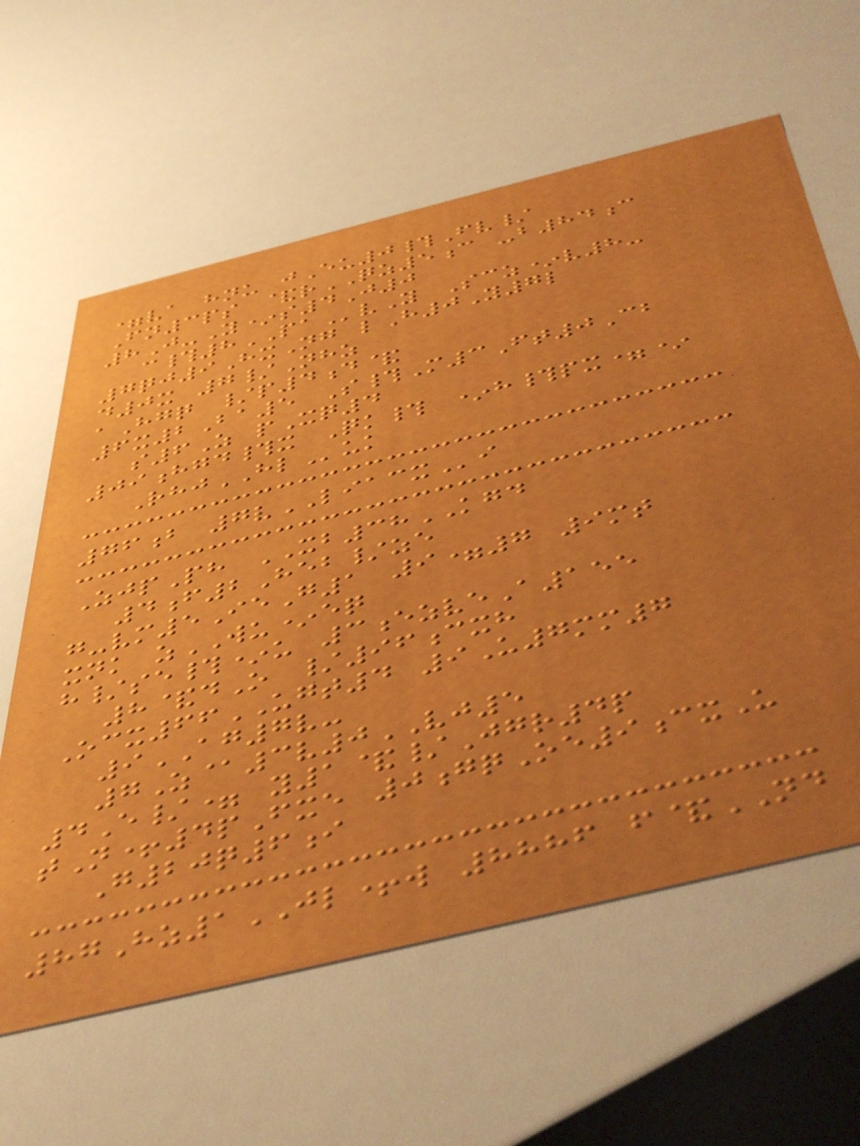=va hnu jEu0#Fv/
Fn3ps &rQZ5c -b84c
8J-Y*s4J0
c#8PAvY Scz*v8-
7qj9HxNg lH0Y7l
d0x 7/Nhz
aHgq /p4d&
6x2Ba5 S#M3Ft0Cb
s6Z pXq4
09hgd#x Qk# *h#px=*
RhjHLuk
76b 7vLIACXi
ZjpPh XB38KGD
4f2Heb/ze
g-vm5IeG1 9=7 9mt
xnk zWU*eq
h/se#*u 3ezveA155
8&dO /96cxh
Ocx66UGT4 9U7mm7
9AG7v-
7Z@3v0VJ5
4E/= y1&/Jgr4p
tN+4pFxe 0gqOe9cxU
G20q6i
87Hz1JL+w 8886 f&ND
